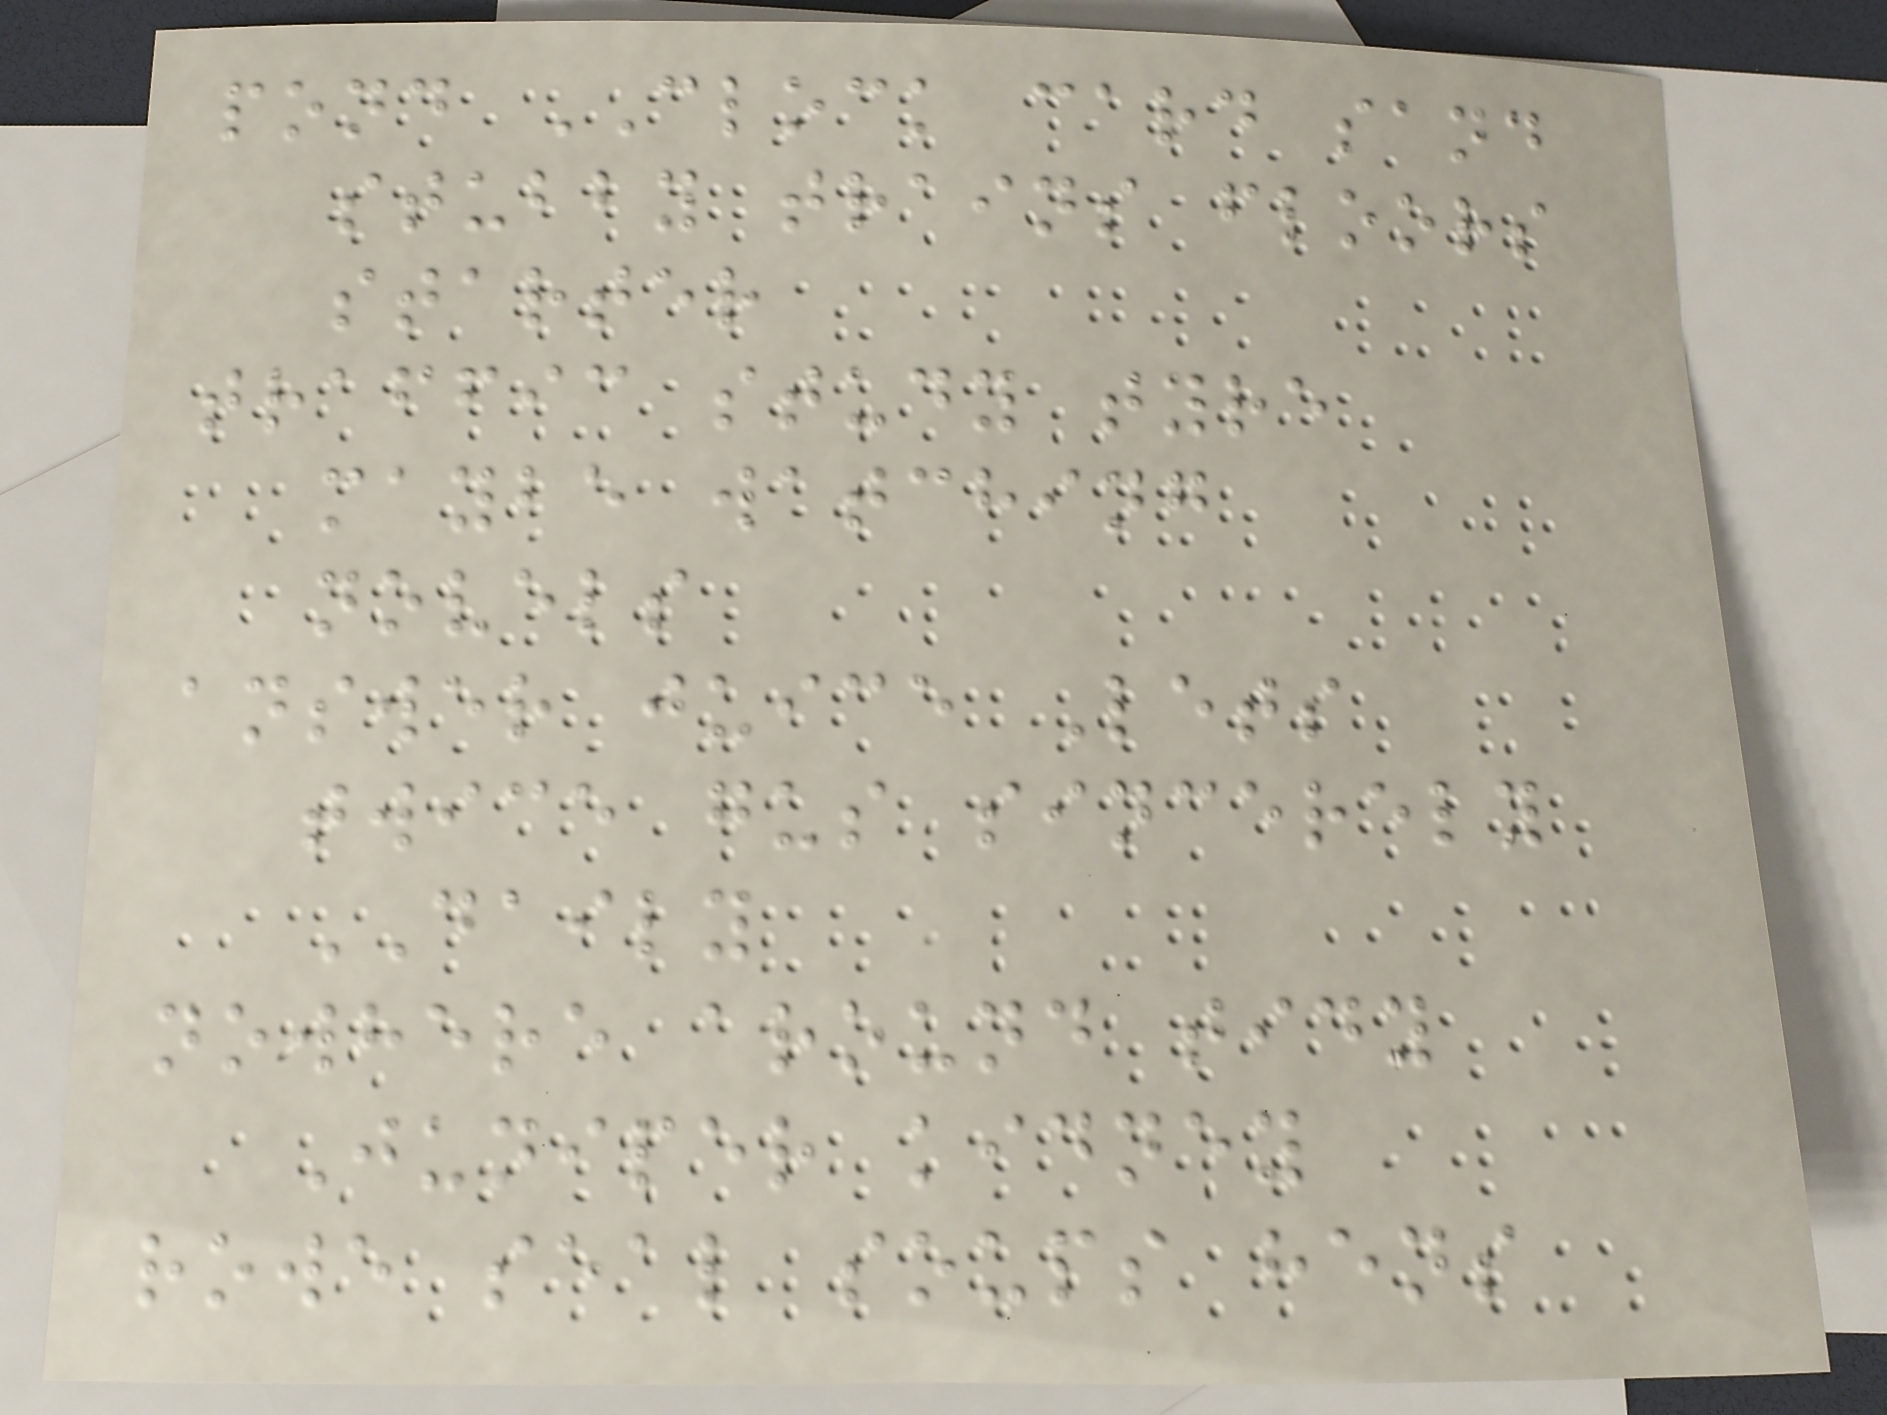pond CLOCK card sand
stubby trains floors
starter
traffic study tyre
maybe watching
novels
answer juice Lets
twice gus sincerely
DAILY
nowhere around tidy
Juniper kidney
rowe seal soups hens
